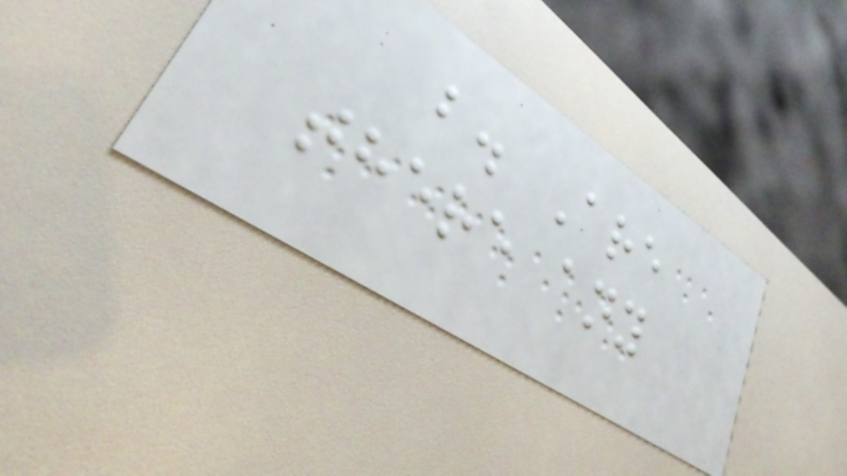b. Are
there any
